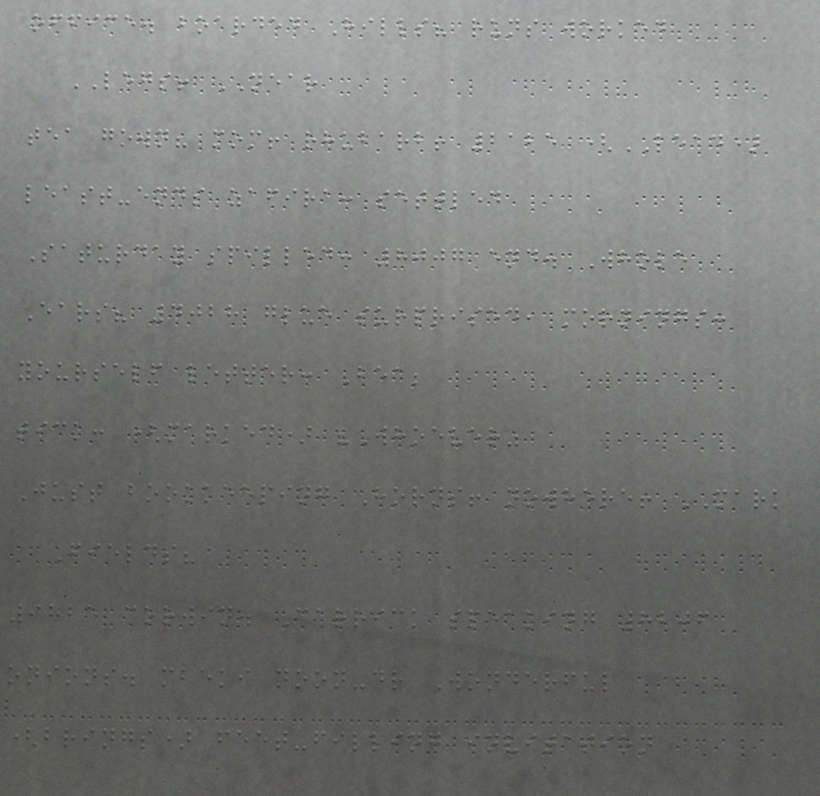office. boarded Hills? runs worked
LEGS! NEAR
tea gown? mom! rhubarb! 2125 (LEAD)
least-ends zafira: settled
Saturday spilled: 8007 end. Whole
Ears? 4028 glue surprised, mornings:
yourself letter: Bea;
tick: (marked) "Whoever"
Just bookkeeping Horns! nowhere! MARK
Fields?
9825 corwin. Carrick speaking 8206
onions. mbeki noon-dr Wonderful
(brings) feet-filling invitation
